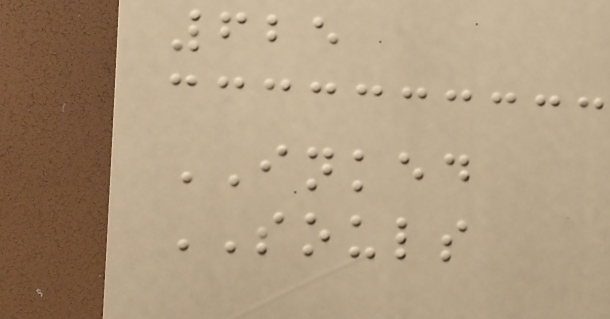625
INKED
SOULS
